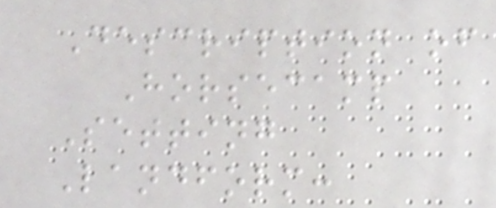Description of
Horsecamp
Setting
Landform:
